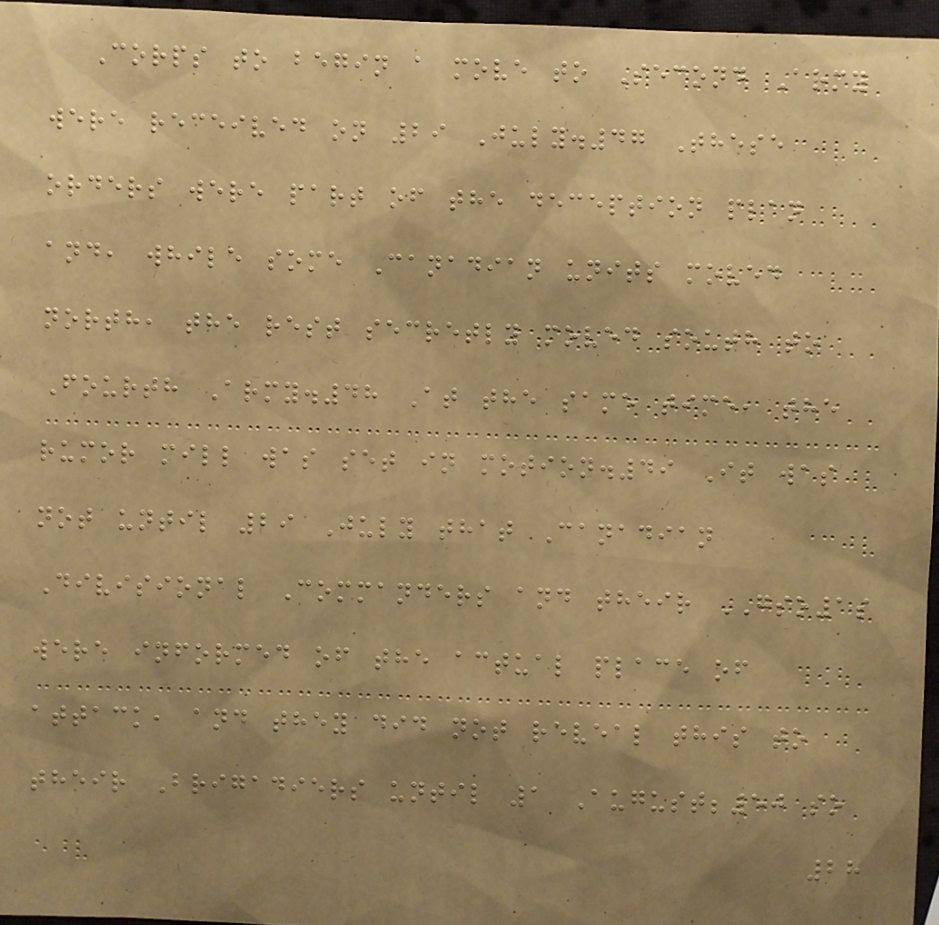Corps to begin a move to Second Army
were received on 29 July.47 These
orders were part of the deception plan
and, while some Canadian units moved
north, the rest secretly moved south to
Fourth Army.48 At the same time, the
rumor mill was set in motion.49 It was
not until 29 July that Canadian
Divisional Commanders and their GSO1s
were informed of the actual place of
attack, and they did not reveal this to
their Brigadiers until 1 August;50 so
28
